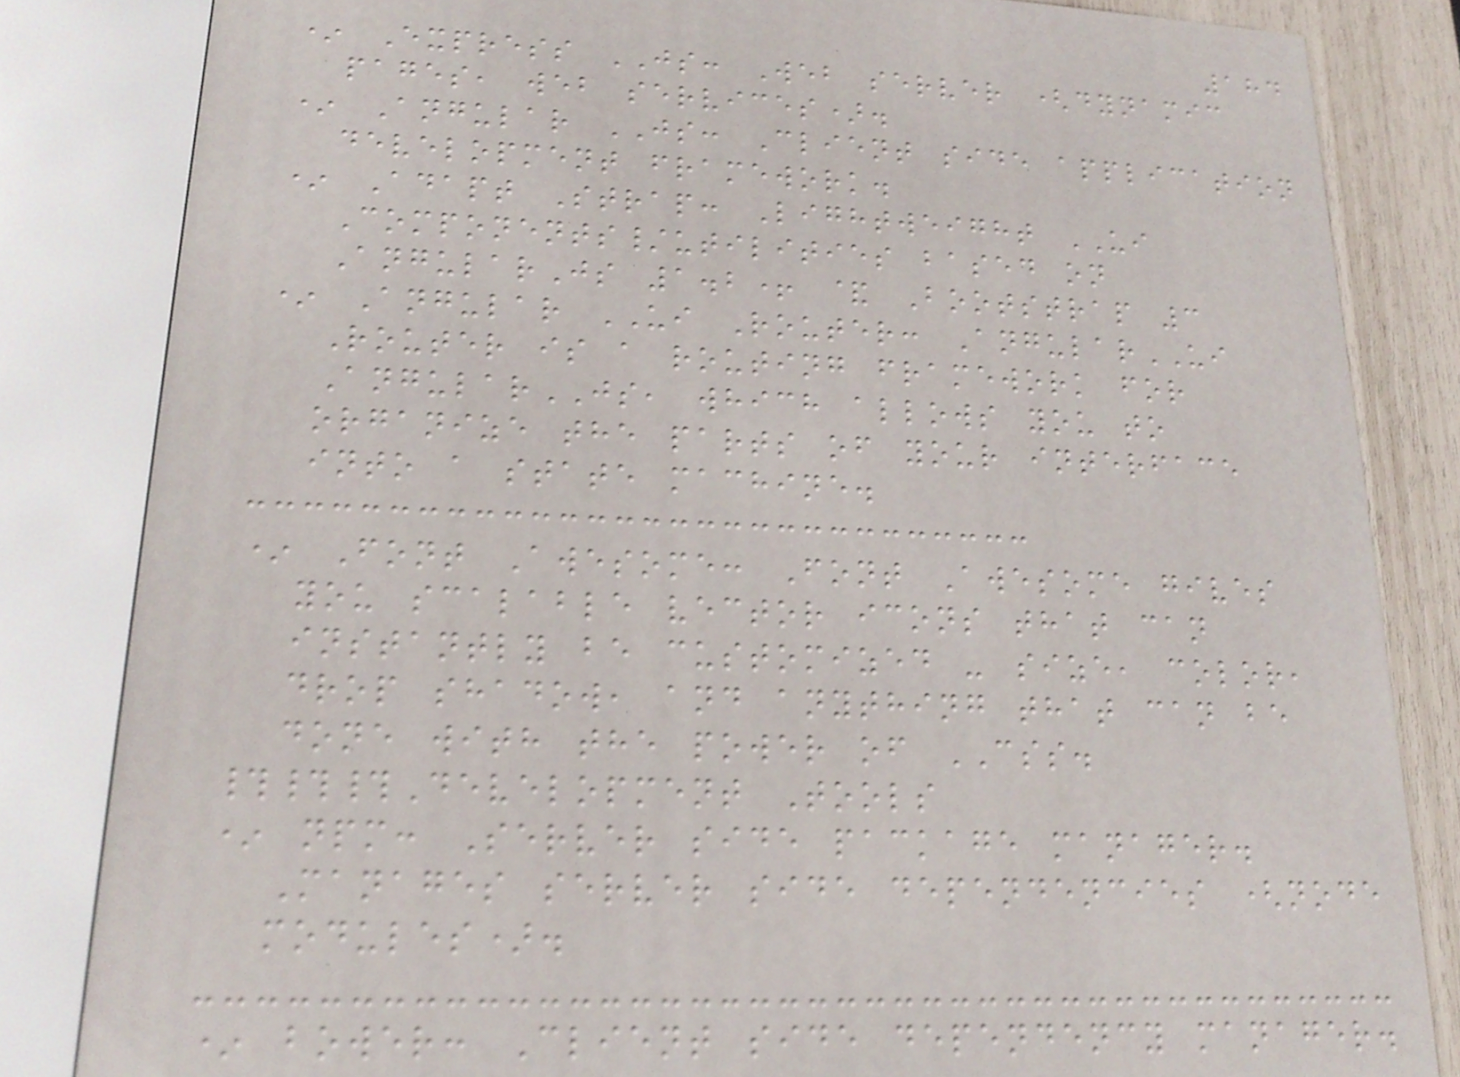184
* Express JS: Web server (dynamic
pages, web services).
* Angular JS: Client side application
development framework.
* Adapt Strap: Lightweight UI
Components/utilities based on
AngularJs 1.2+ & Bootstrap 3
* Angular UI Router: AngularUI
Router is a routing framework for
AngularJS, which allows you to
organize the parts of your interface
into a state machine.
* Font Awesome: Font Awesome gives
you scalable vector icons that can
instantly be customized - size, color,
drop shadow, and anything that can be
done with the power of CSS.
###Development Tools
* npm: Server side package manager.
Manages server side dependencies (node
modules).
* bower: Client side dependency manager.
